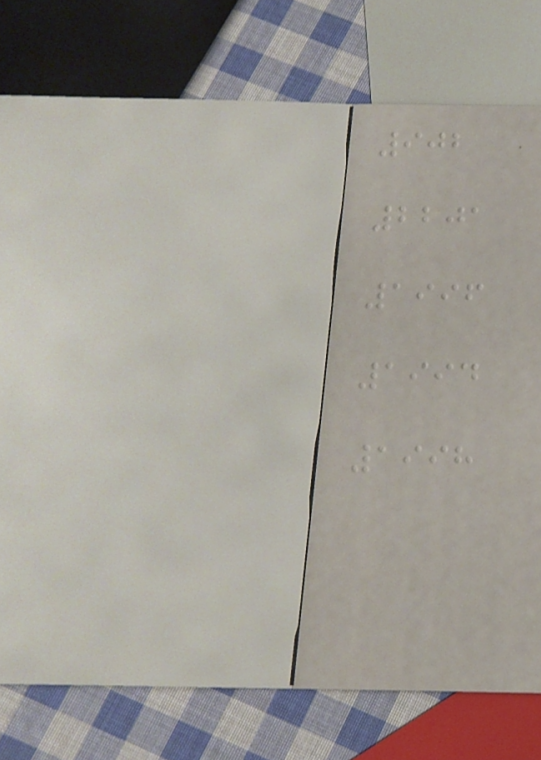902
2201
1996
1994
1998
